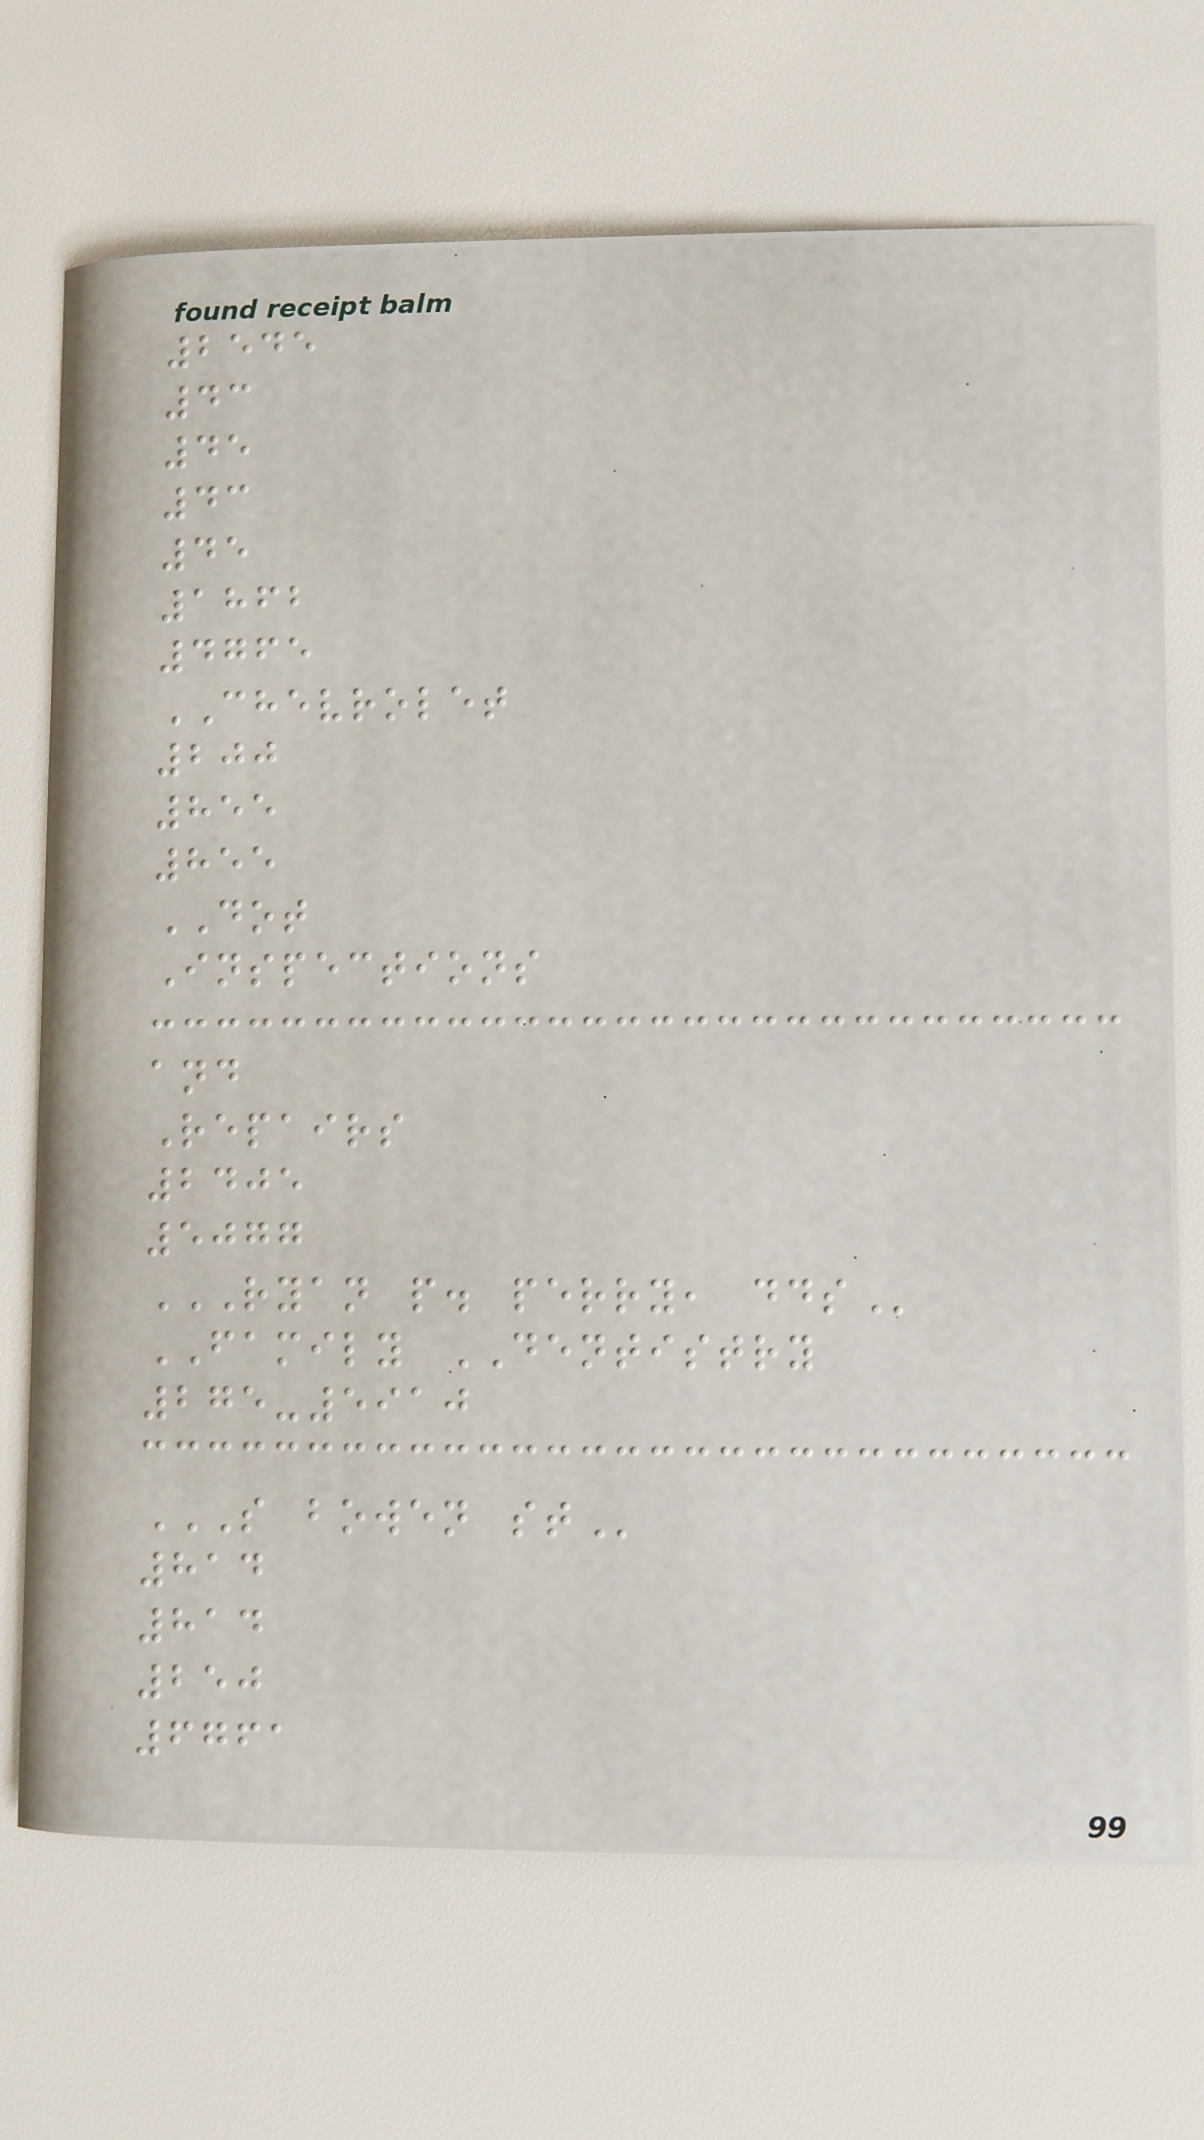2545
43
45
43
45
1862
4765
CHEVROLET
200
855
855
DOT
Inspections
and
Repairs
2405
5077
RYAN P. PERRY, DDS
FAMILY DENTISTRY
275-5910
S BOWEN ST
814
814
250
6761
